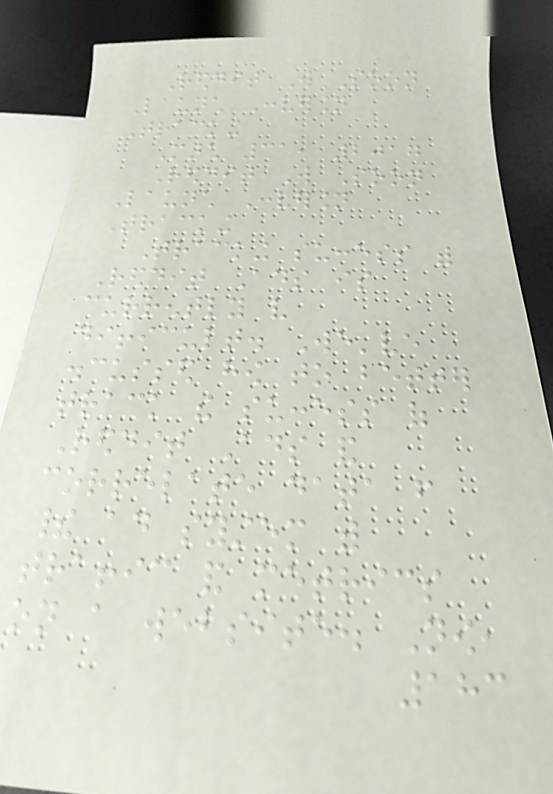Reddit Will Soon
Launch Conversion
Tracking
March 31, 2017
Reddit Will Soon
Launch Conversion
Tracking
Tracking success with
Reddit Ads is
currently very
difficult. We've
discussed how to better
track the success of
Reddit Ads and
correlate data from
their ad system with
traffic and metrics
on a website. Now,
183
